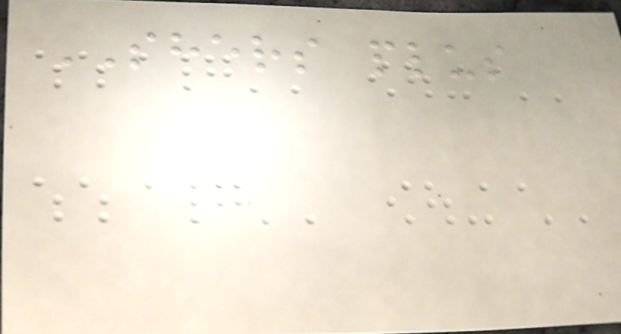SHERS plus
